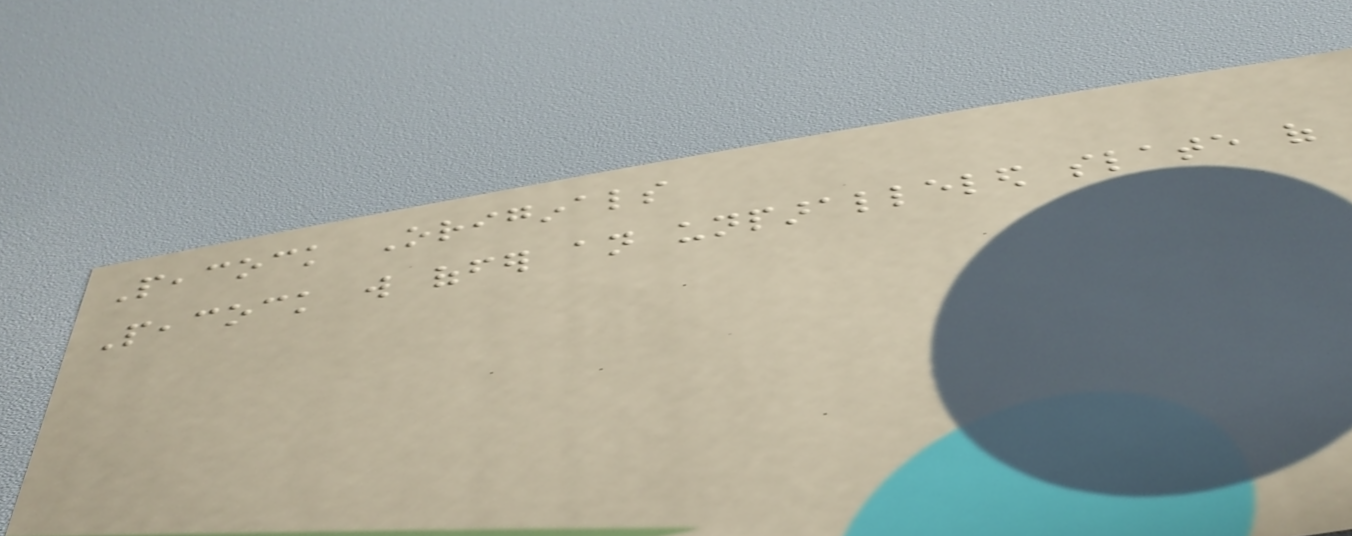Peacock Originals
Peacock will offer an unparalleled slate of
